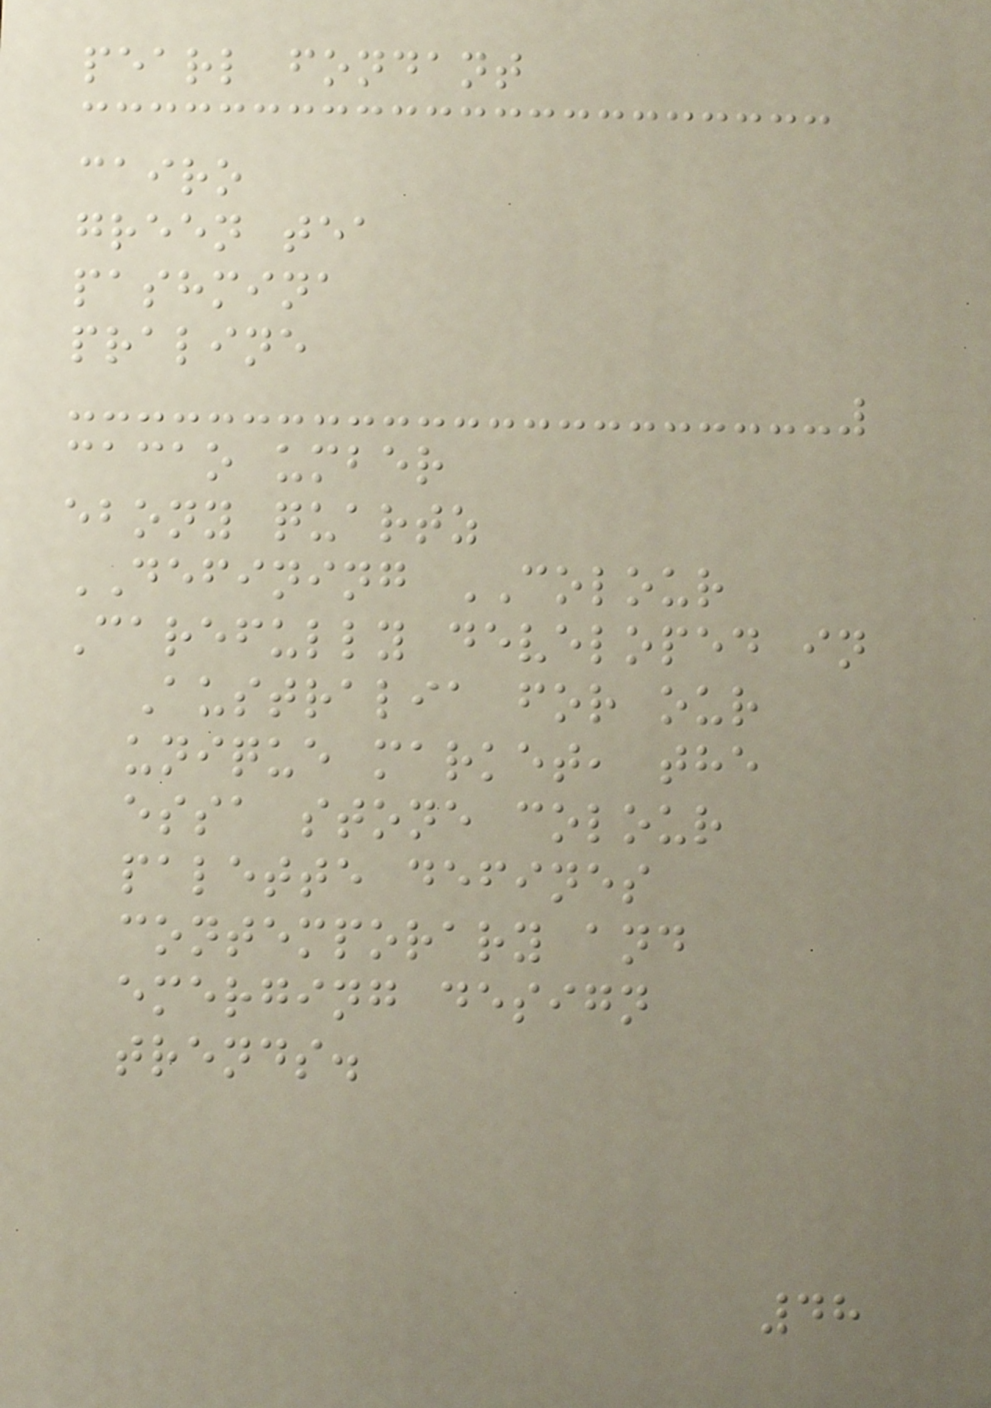pearl fondant
cairo
green tea
pashmina
praline
cacao umber
ebony quartz
DEFINING COLOUR
Carefully developed in
Australia for our
unique market, the
essa stone colour
palette defines
contemporary and
emerging design
trends.
48
